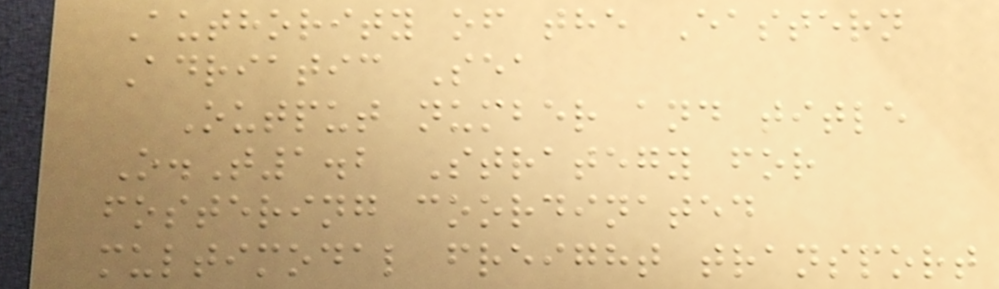Authority of the Eastern
Adriatic Sea
Output number and title
O.T1.2 Strategy for
fostering coordinated
multimodal freight transport
